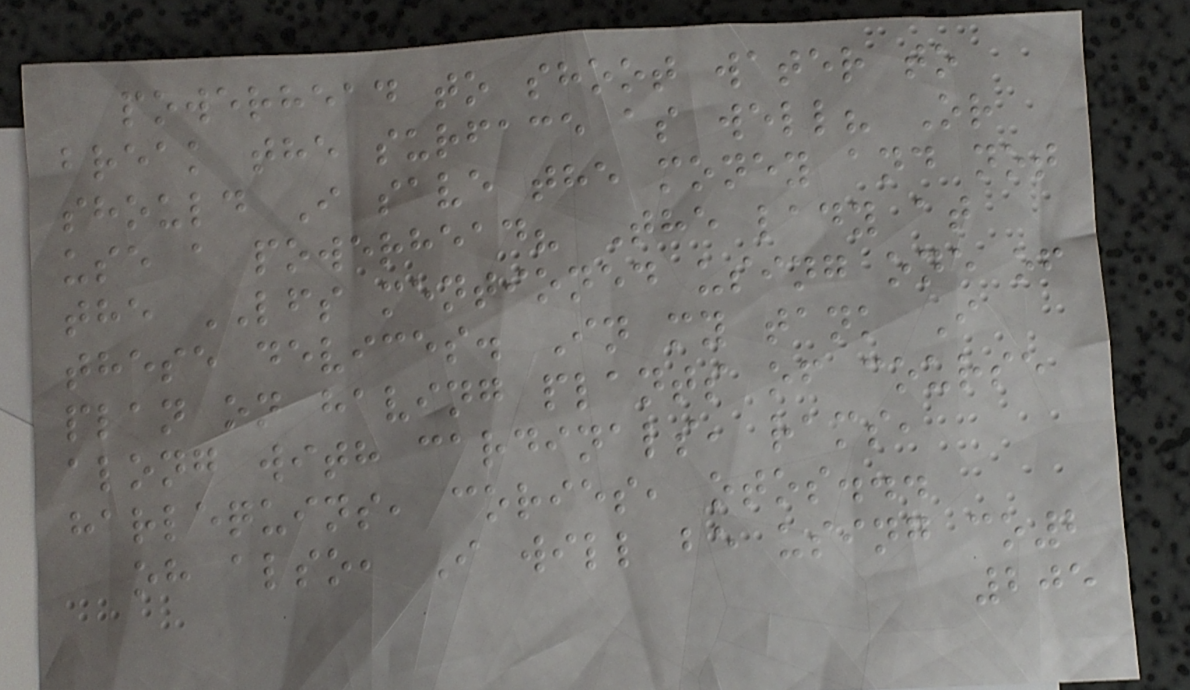powerhead to shoot water to
break the surface as well? Or
should I save the money and not
use a powerhead? The lady at
the LFS mentioned using one of
these devices. In my tank I
plan on having plants of course
along with cardinals, rams,
harlequins, cories, otos...
oh also, I will be using co2
205
